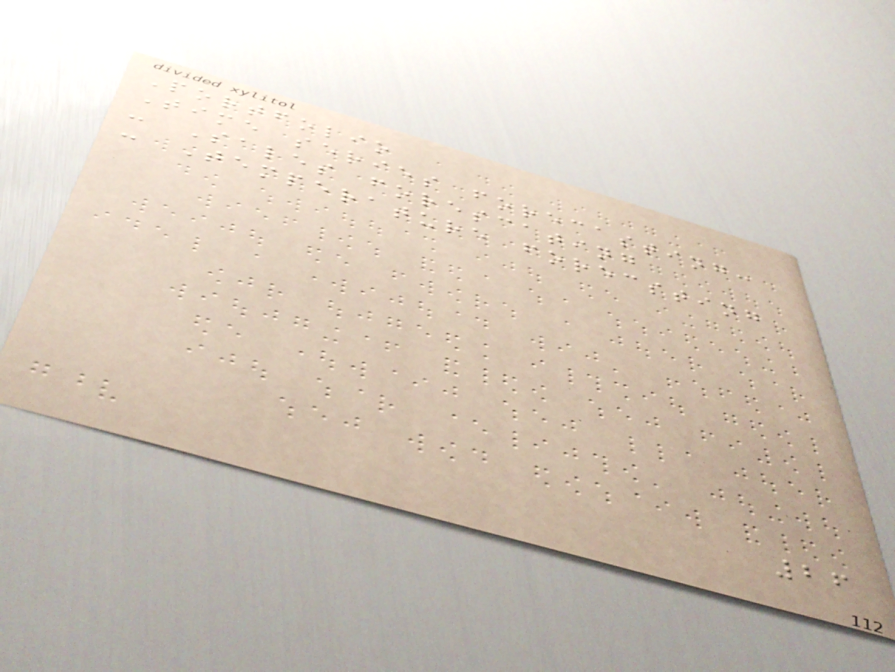Portfolio
Time series forecasting:
- Sales forescating
- Temperature forecsting
26
